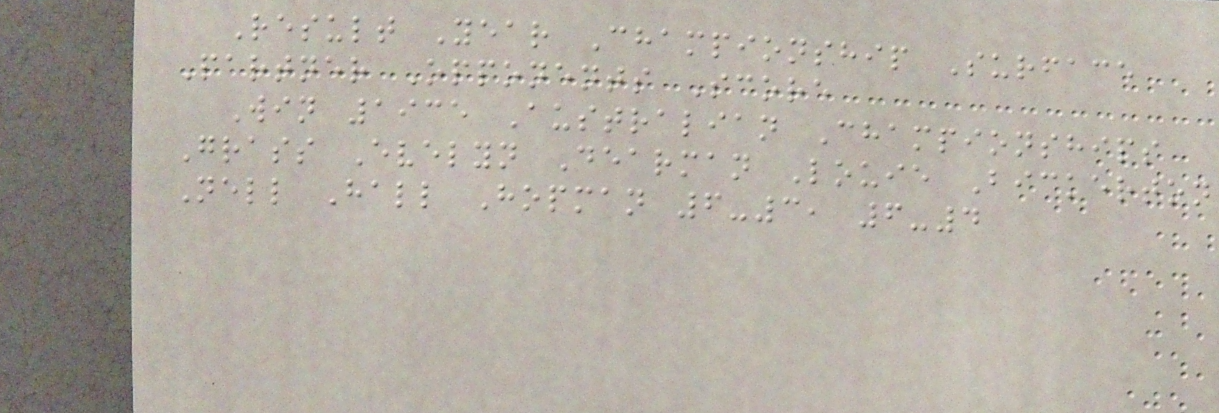Result Year Championship Surface
Partner Opponents Score
Win 1935 Australian Championships
Grass Evelyn Dearman Louie Bickerton
Nell Hall Hopman 6-3, 6-4
